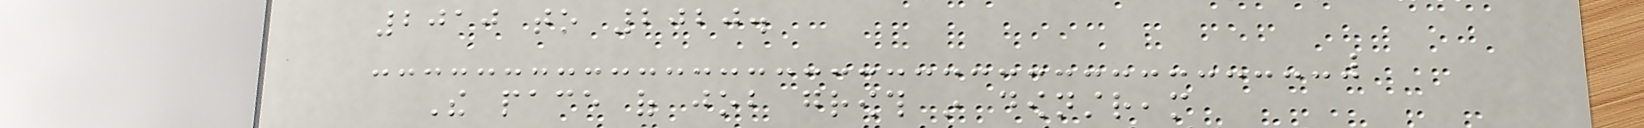2010 to 2020.
The pace of job growth in downstream
